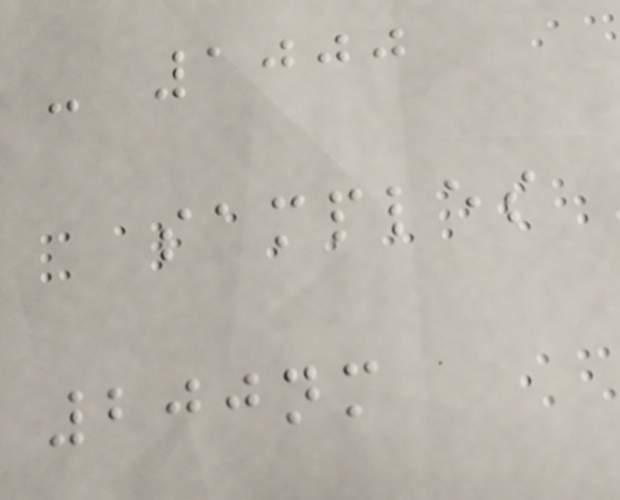- 1000
samples
200nm
